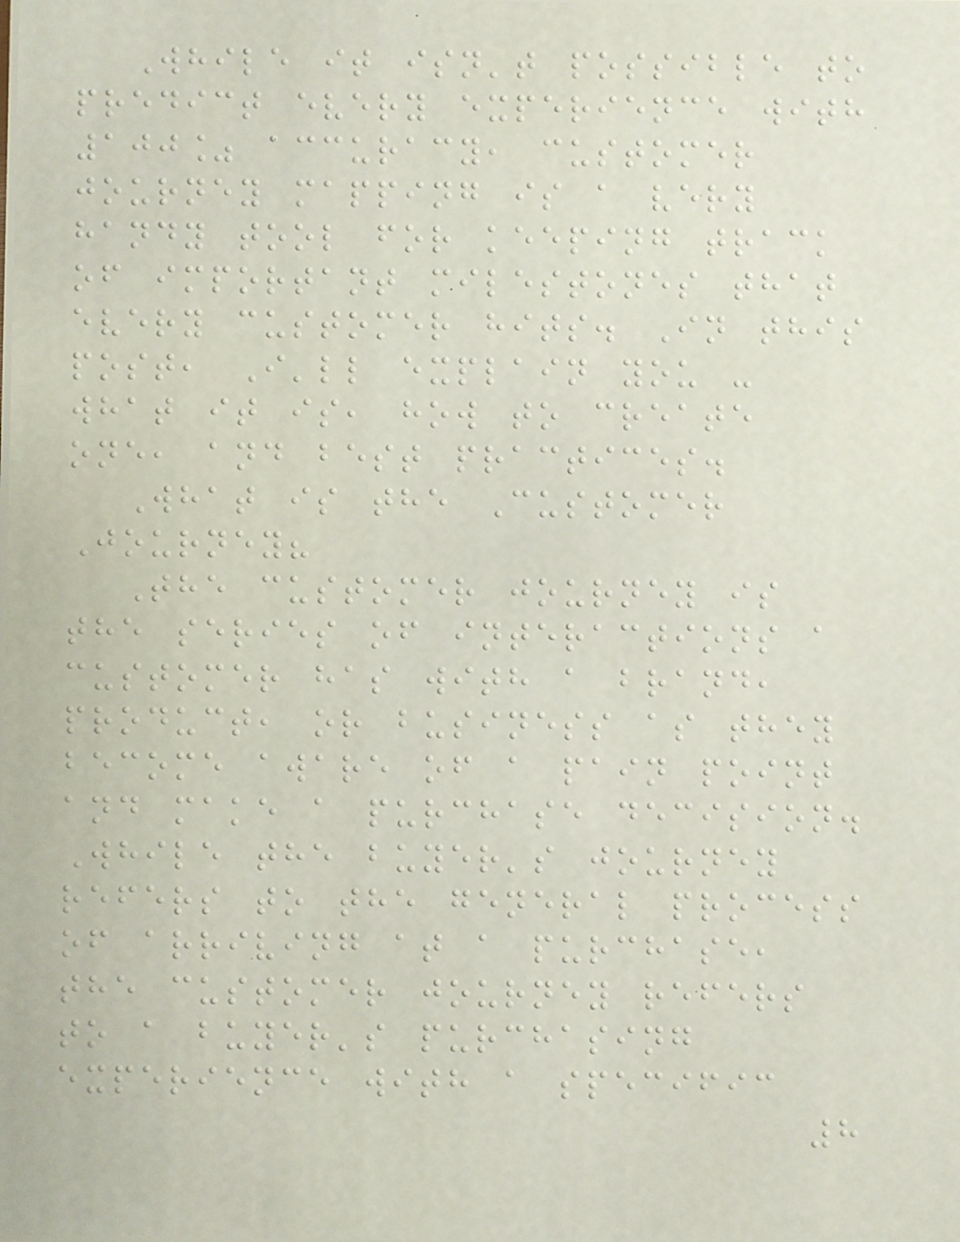While it isn't possible to
predict every experience with
100% accuracy, customer
journey mapping is a very
handy tool for keeping track
of important milestones that
every customer hits. In this
post, I'll explain you -
what it is, how to create
one, and best practices.
What is the Customer
Journey?
The customer journey is
the series of interactions a
customer has with a brand,
product, or business as they
become aware of a pain point
and make a purchase decision.
While the buyer's journey
refers to the general process
of arriving at a purchase,
the customer journey refers
to a buyer's purchasing
experience with a specific
8
